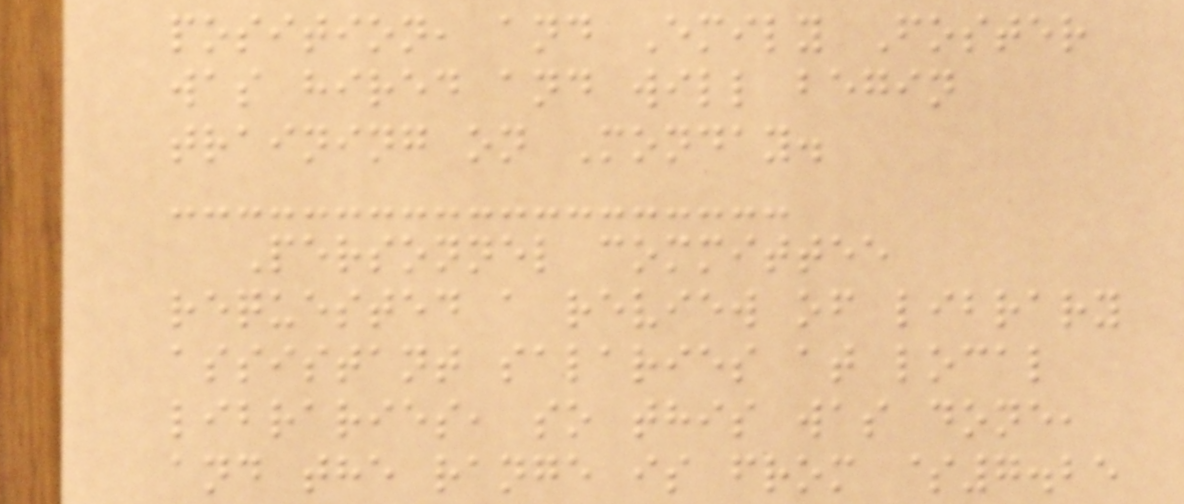position, and Emily Foster
was hired and will begin
training on Monday.
Personnel committee
requested a review of library
assistant salaries at local
libraries, so this was done,
and the range is from $7.25
